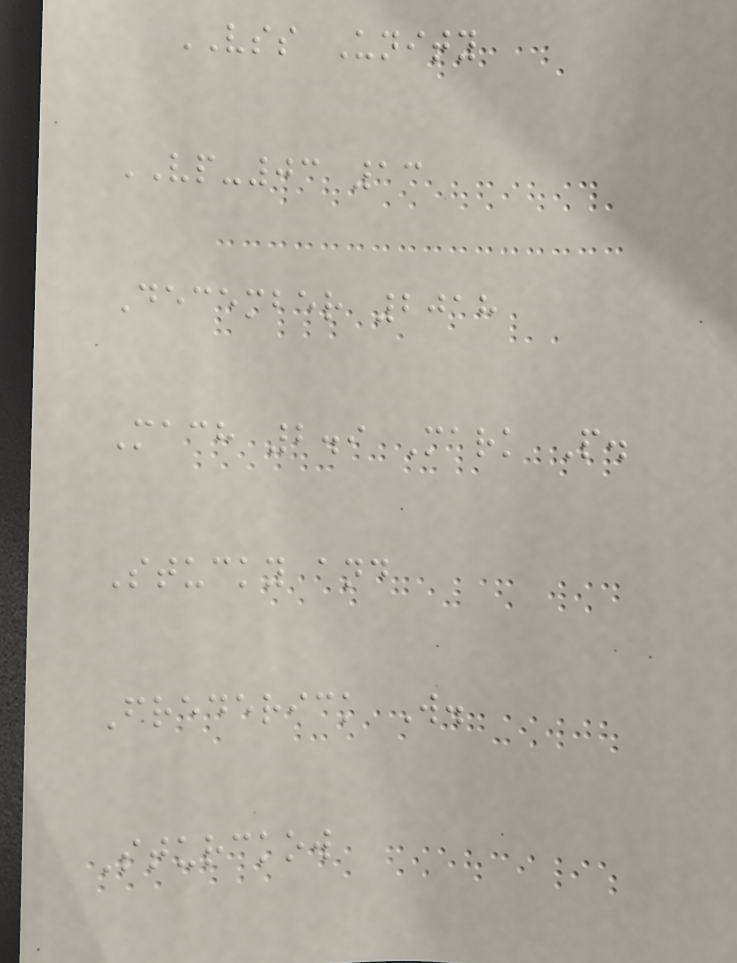VSS Unity
VP-03 13
December 2018
Mach 2.9 Mark P.
Stucky and
Frederick W.
Sturckow
